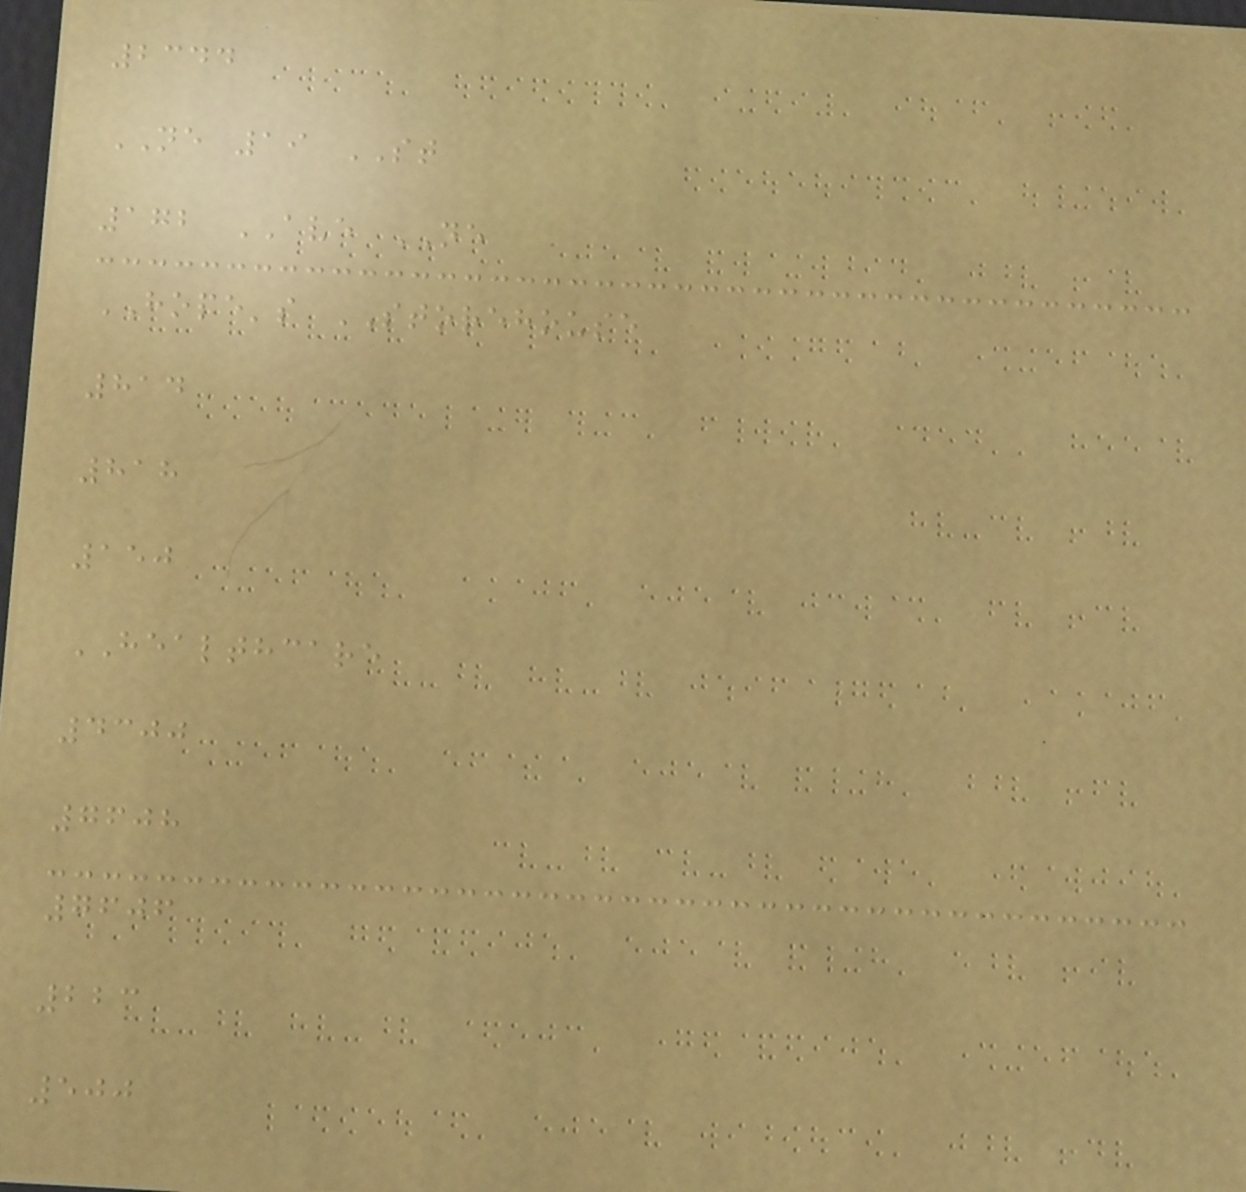2344
NE 19 ST
172 AVE NE
HOPE's STOREHOUSE
814
818
150
HEALTHCARE
4300
7608
7606
223
500
